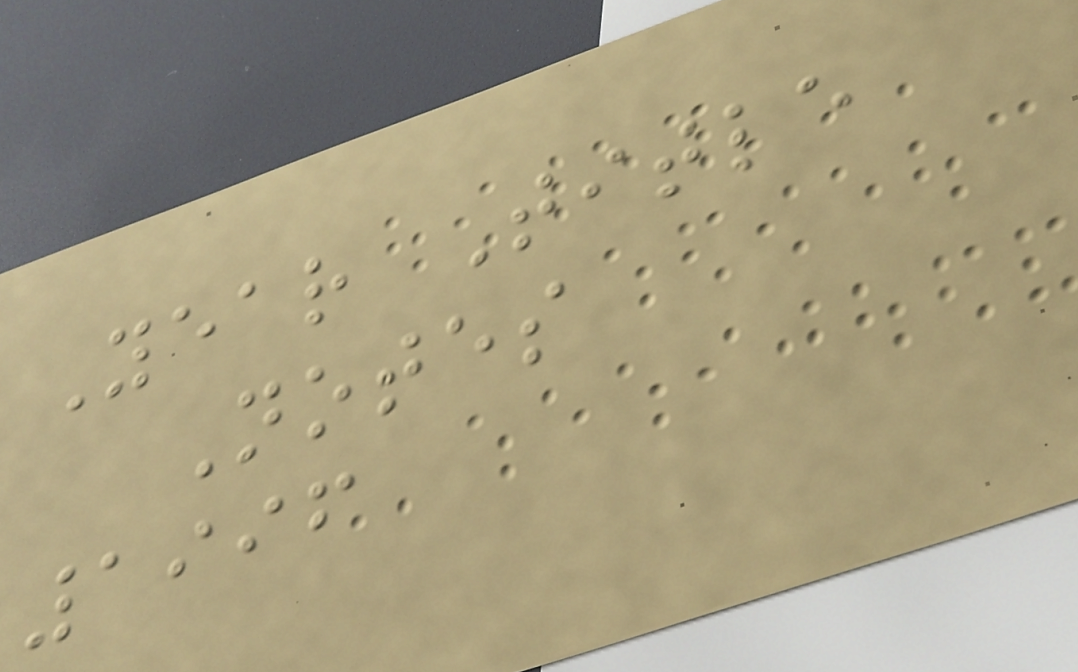Year Title
Notes
1996
